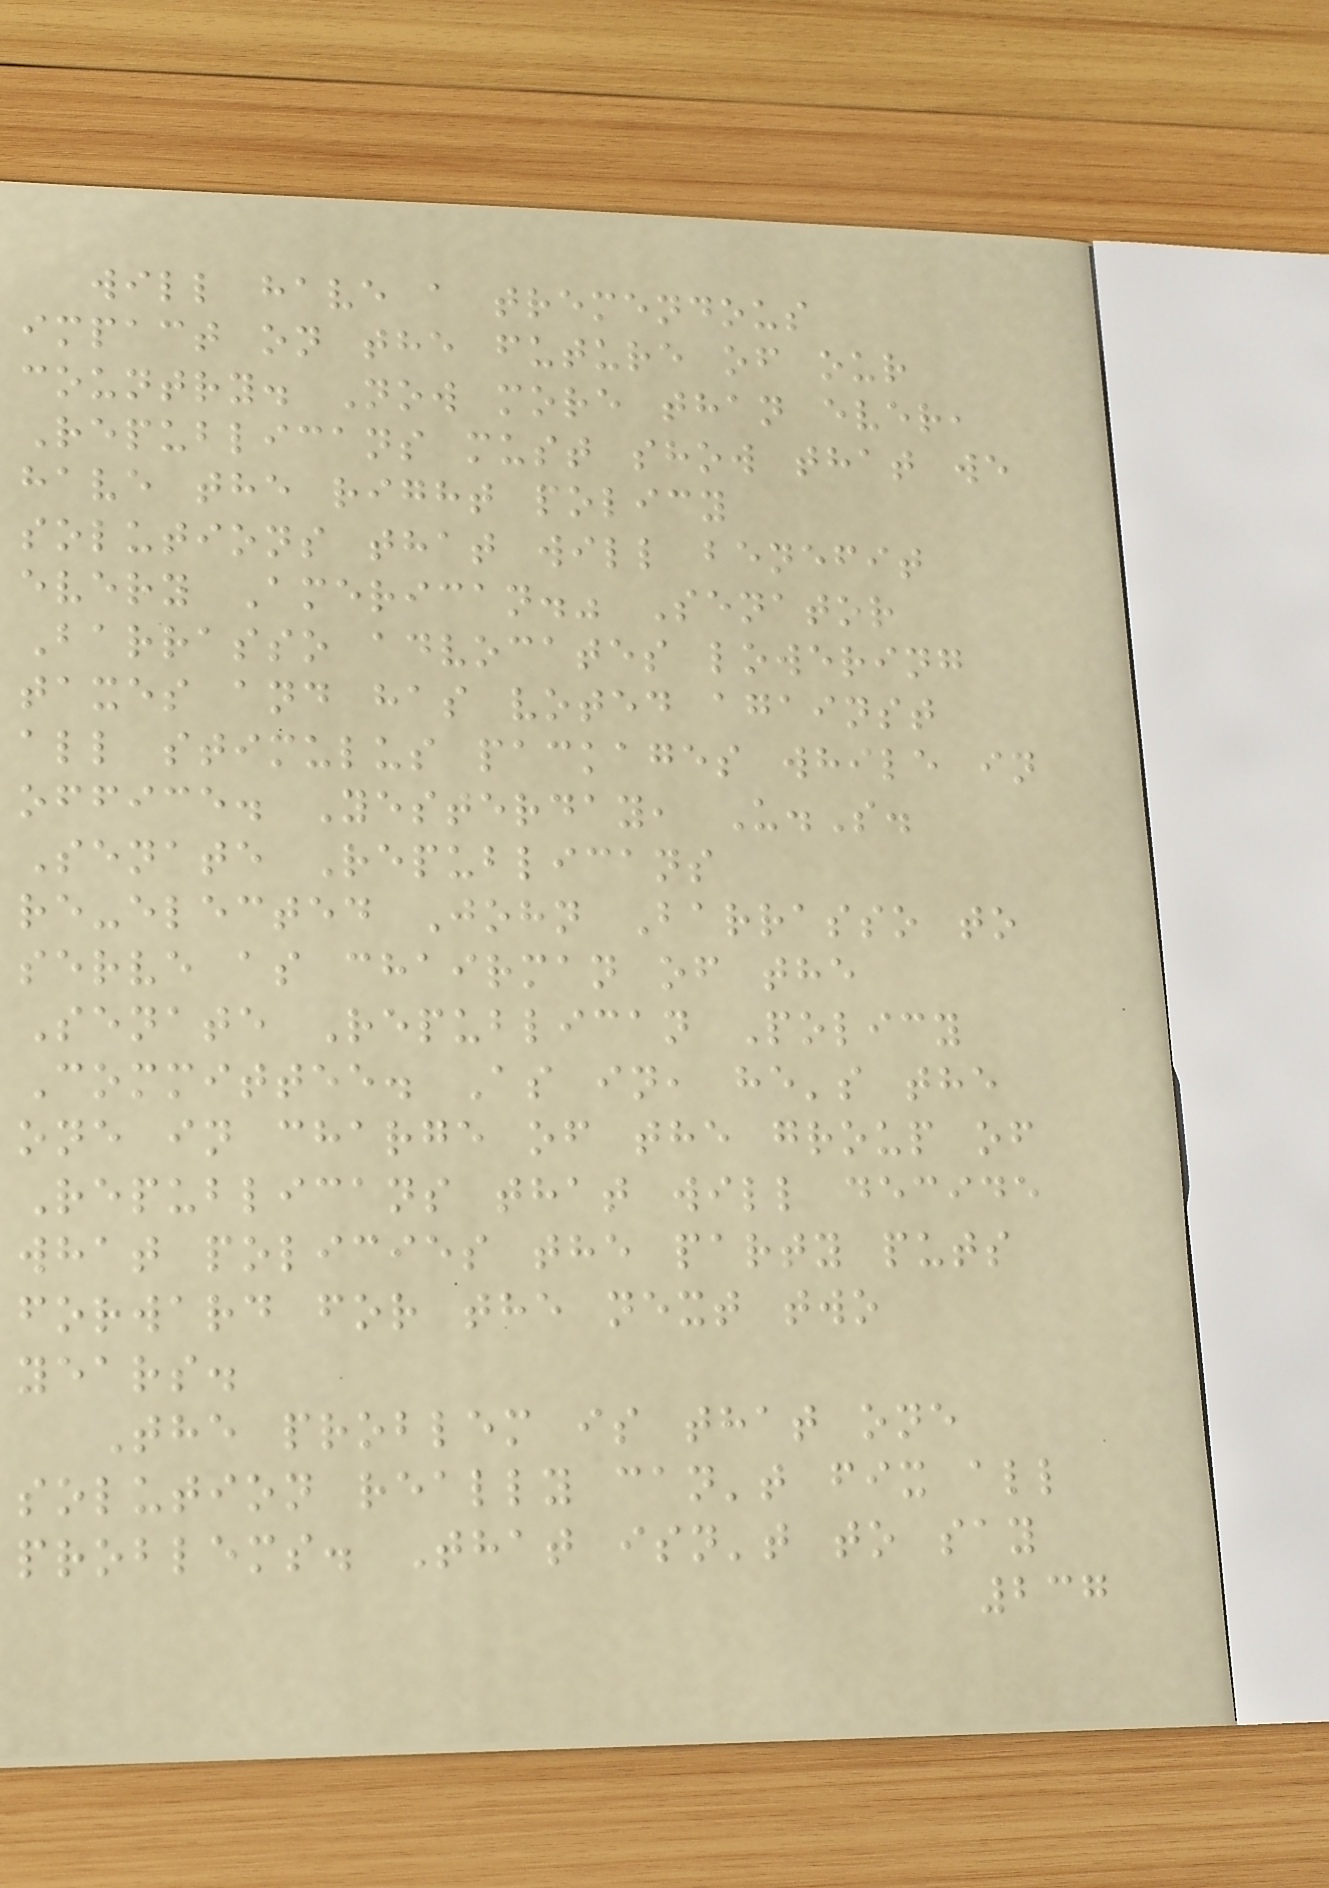will have a tremendous
impact on the future of our
country. Now more than ever,
Republicans must show that we
have the right policy
solutions that will benefit
every American." Senator
Barrasso advocates lowering
taxes and has voted against
all stimulus packages while in
office. Yesterday, U.S.
Senate Republicans
re-elected John Barrasso to
serve as chairman of the
Senate Republican Policy
Committee. As in, he's the
one in charge of the group of
Republicans that will decide
what policies the party puts
forward for the next two
years.
The problem is that one
solution really can't fix all
problems. That isn't to say
237
